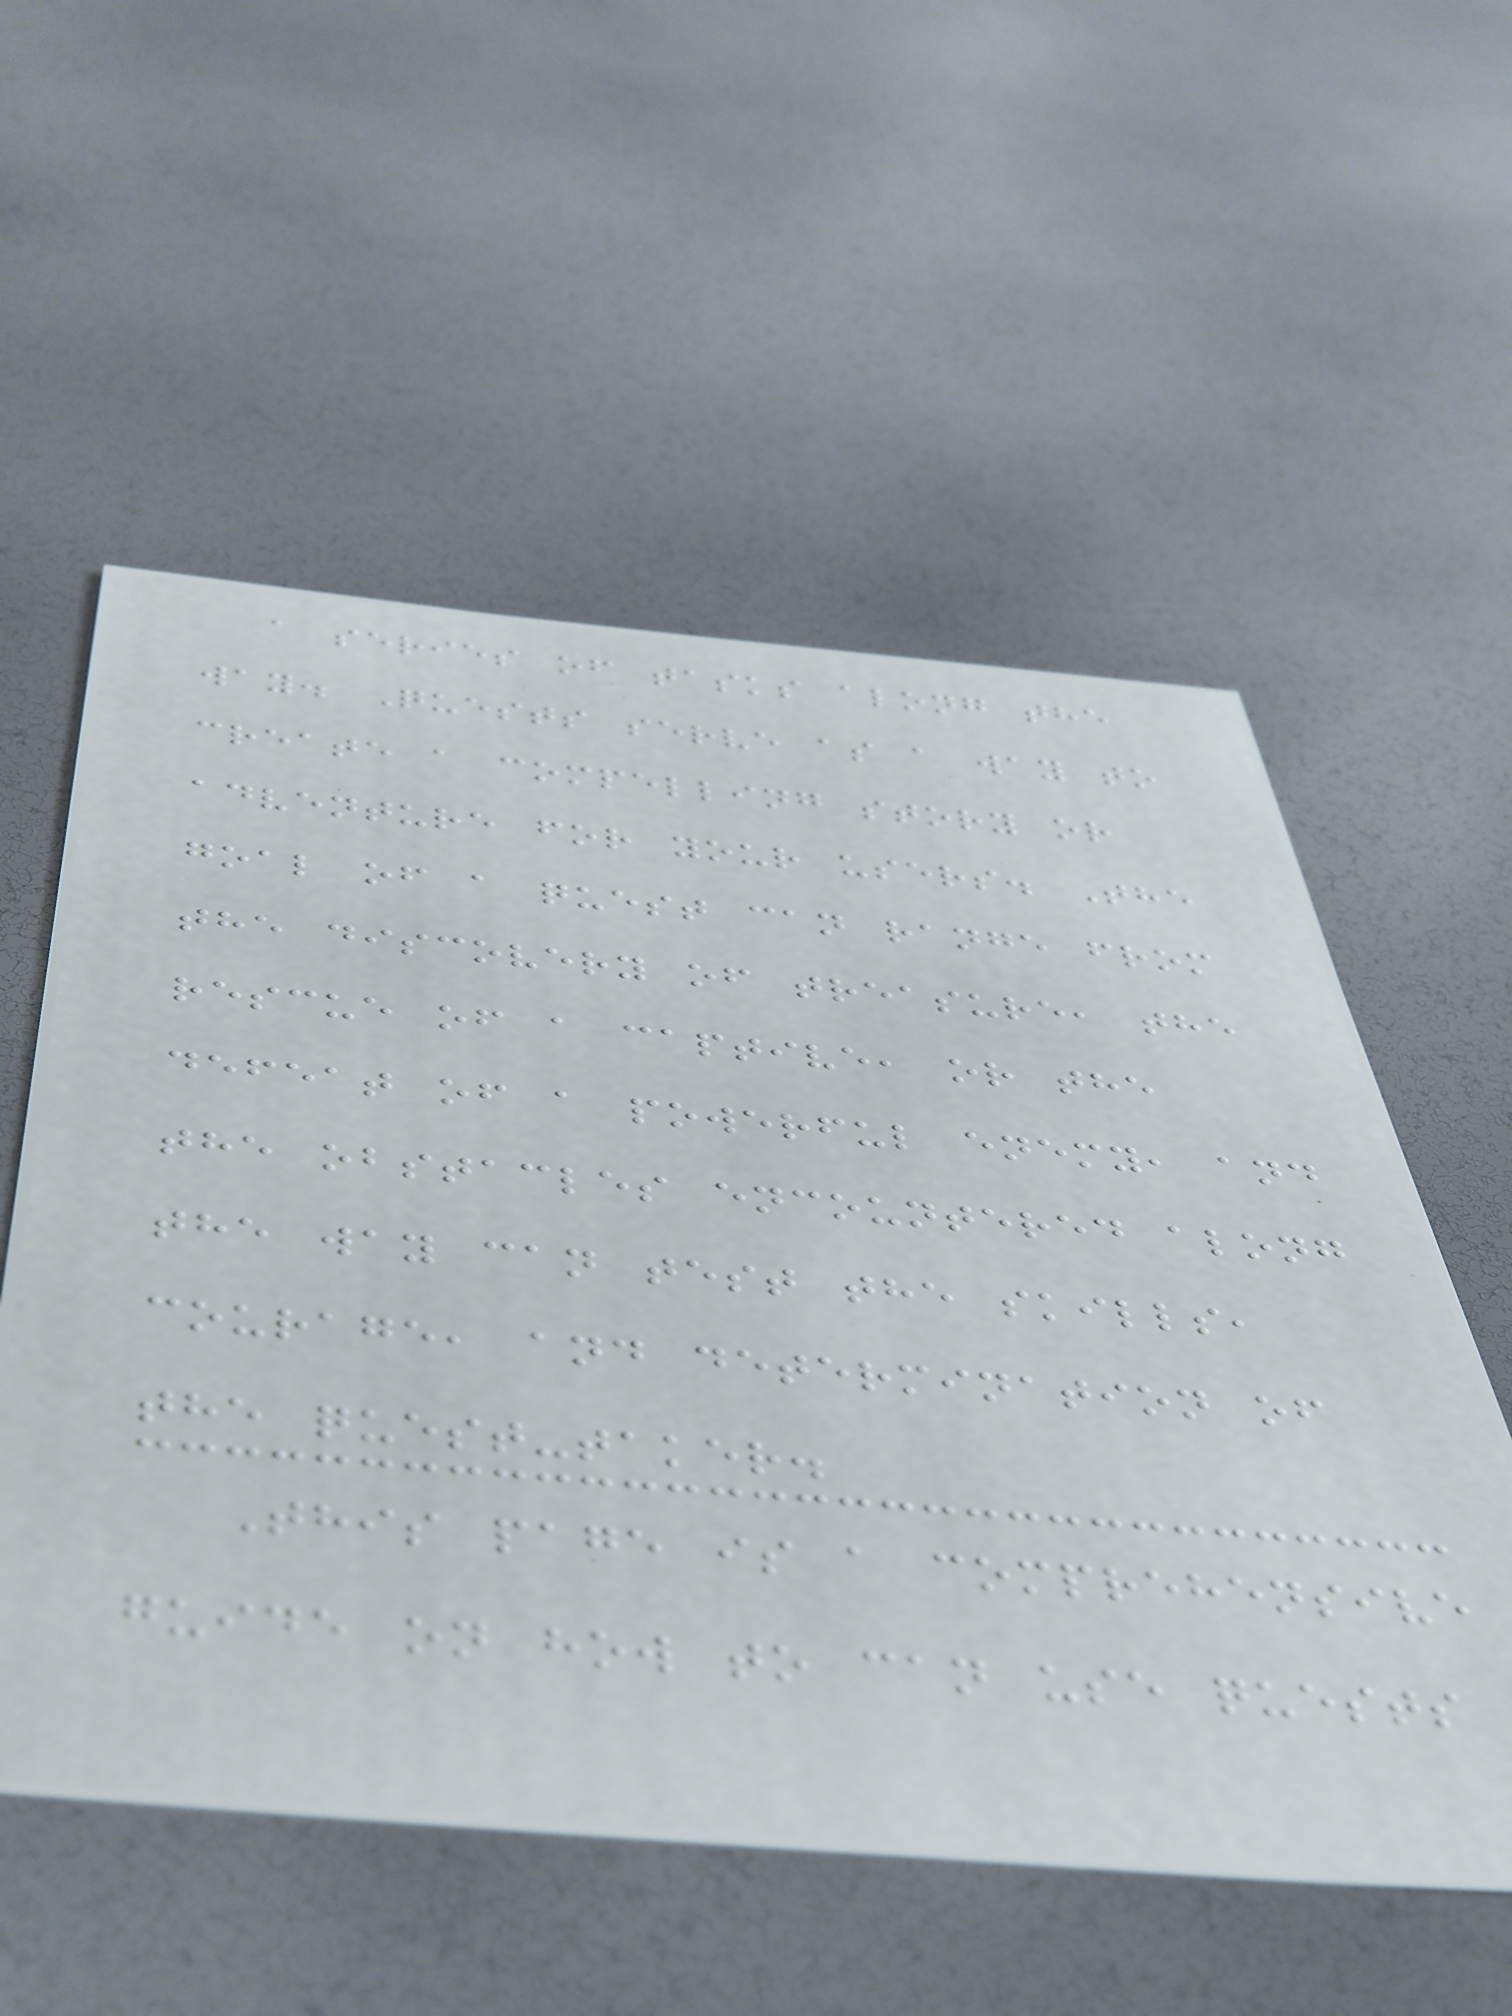a series of tasks along the
way. Quests serve as a way to
create a compelling story or
adventure for your users. The
goal of a quest can range from
the discovery of treasure, the
rescue of a captive, or the
defeat of a powerful enemy, and
the obstacles encountered along
the way can test the skills,
courage, and determination of
the quest-taker.
This page is a comprehensive
guide on how to can use quests
